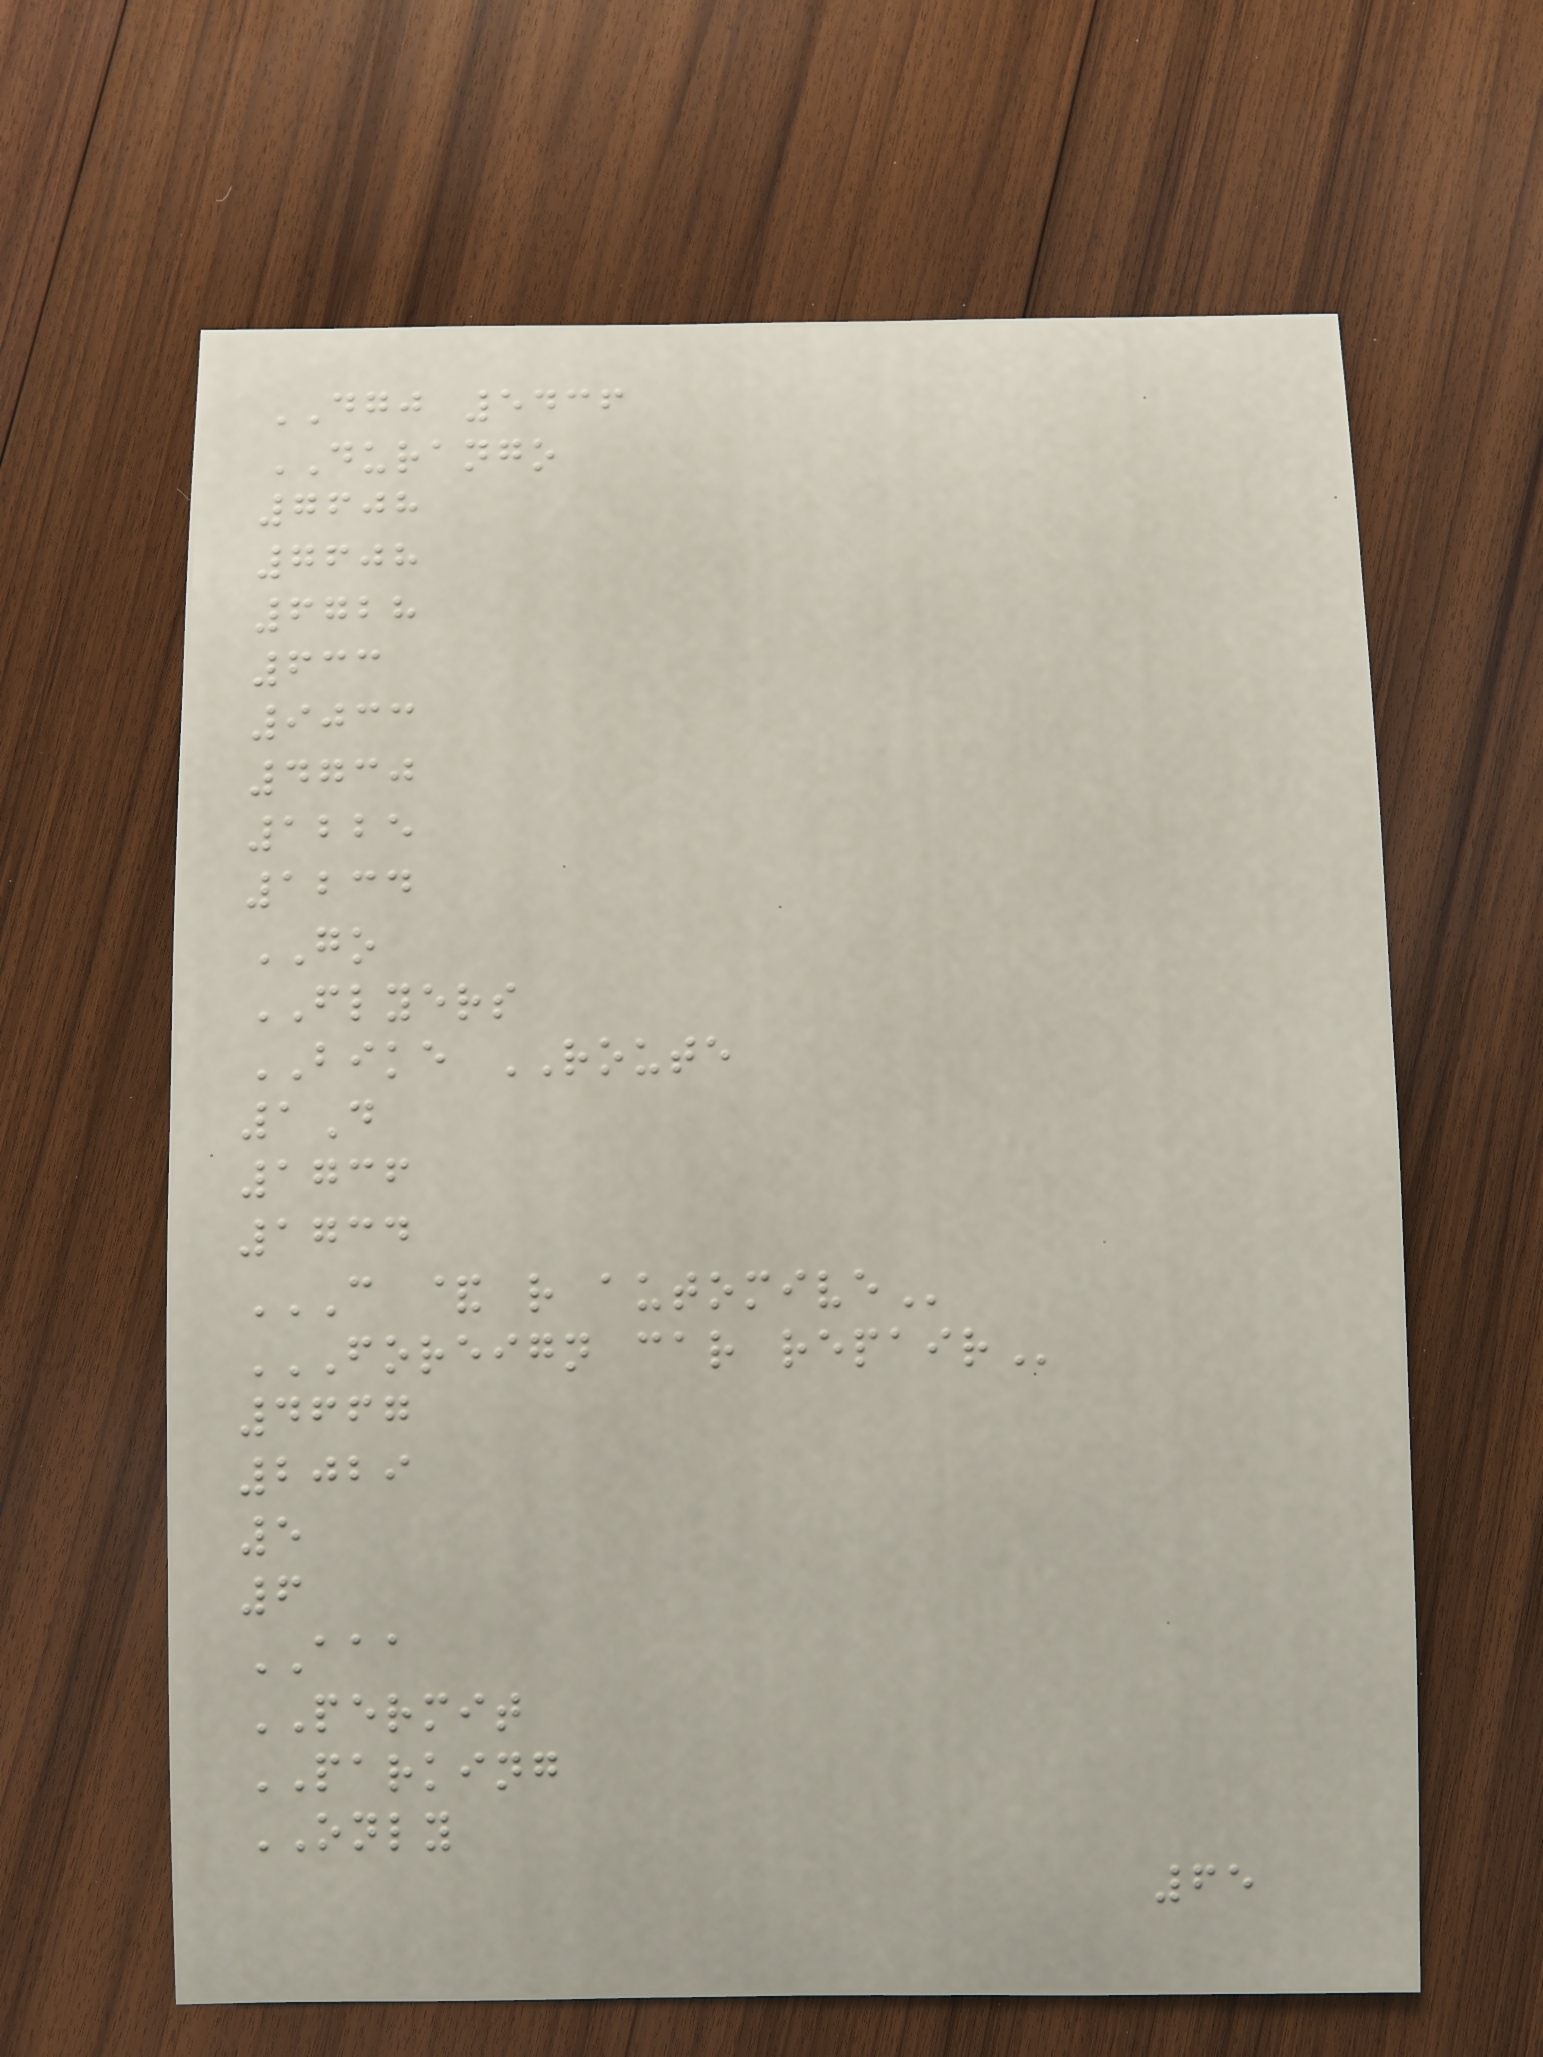DGJ 5436
DURANGO
7608
7608
6728
633
9033
4730
1225
1234
GO
FLYERS
BIKE ROUTE
1D
1736
1734
C & R AUTOMIVE
FOREIGN CAR REPAIR
4667
2029
5
6
AAA
PERMIT
PARKING
ONLY
65
